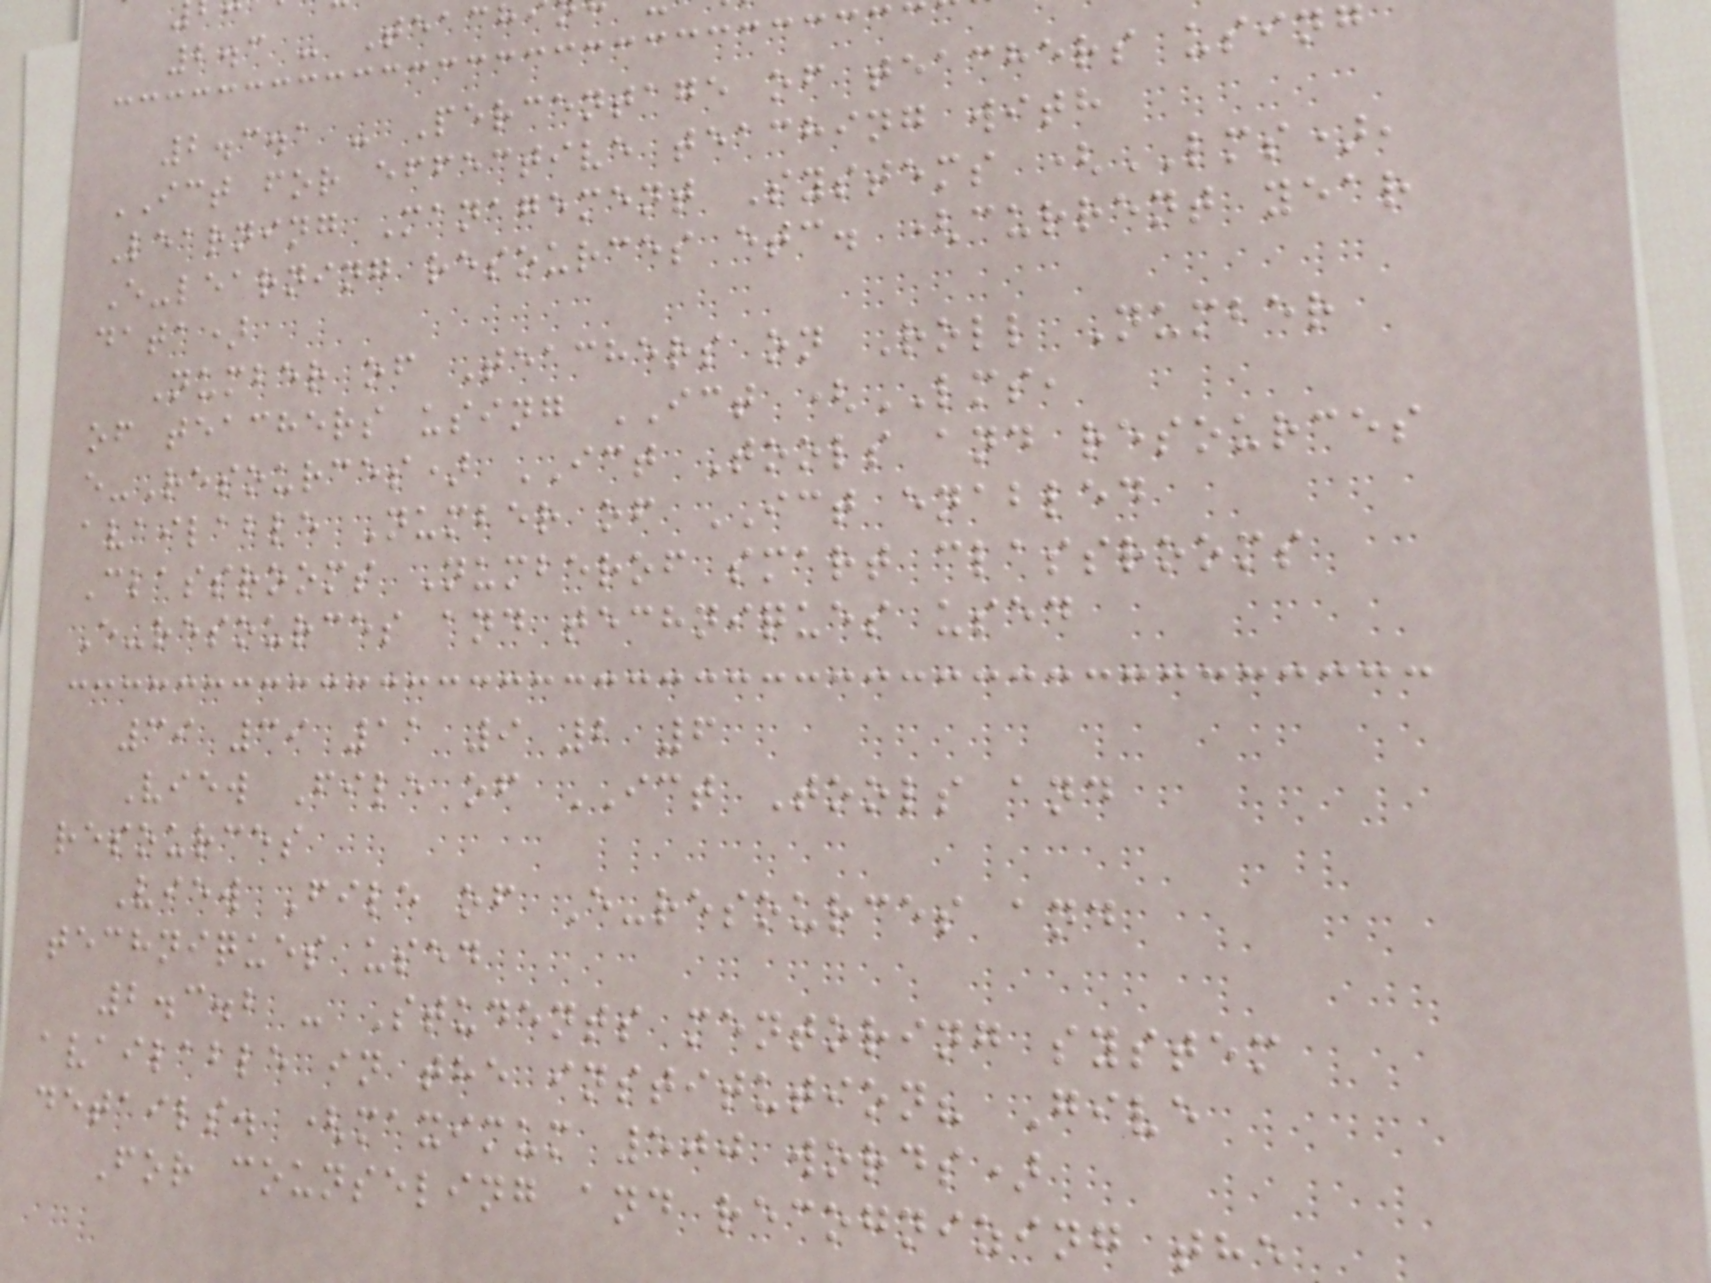2.3 - Teach
2.3.1 - Percentage of teachers using
ICT for effective teaching with
Learning Management Systems (LMS),
E-learning resources etc. (current year
data)
Number of Teachers on Roll Number
of teachers using ICT (LMS,
e-Resources) ICT Tools and resources
available Number of ICT enabled
Classrooms Numberof smart classrooms
E-resources and techniques used
39 39 11 9 2 6
View File of ICT Tools and
resources
View File of E-resources and
techniques used
2.3.2 - Students mentoring system
available in the institution? Give
details. (maximum 500 words)
For counseling and recognizing the
